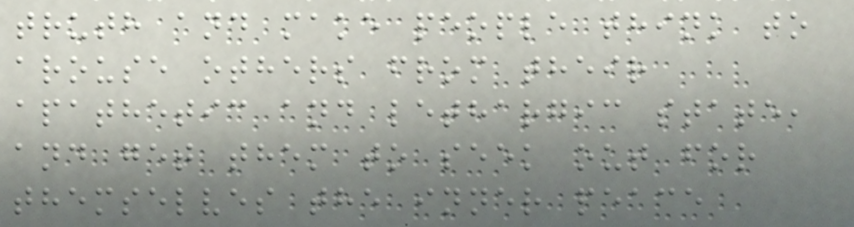truth and make people think to
arouse others from their
apathetic and lethargic state,
and get them to seek out for
themselves the inner peace
